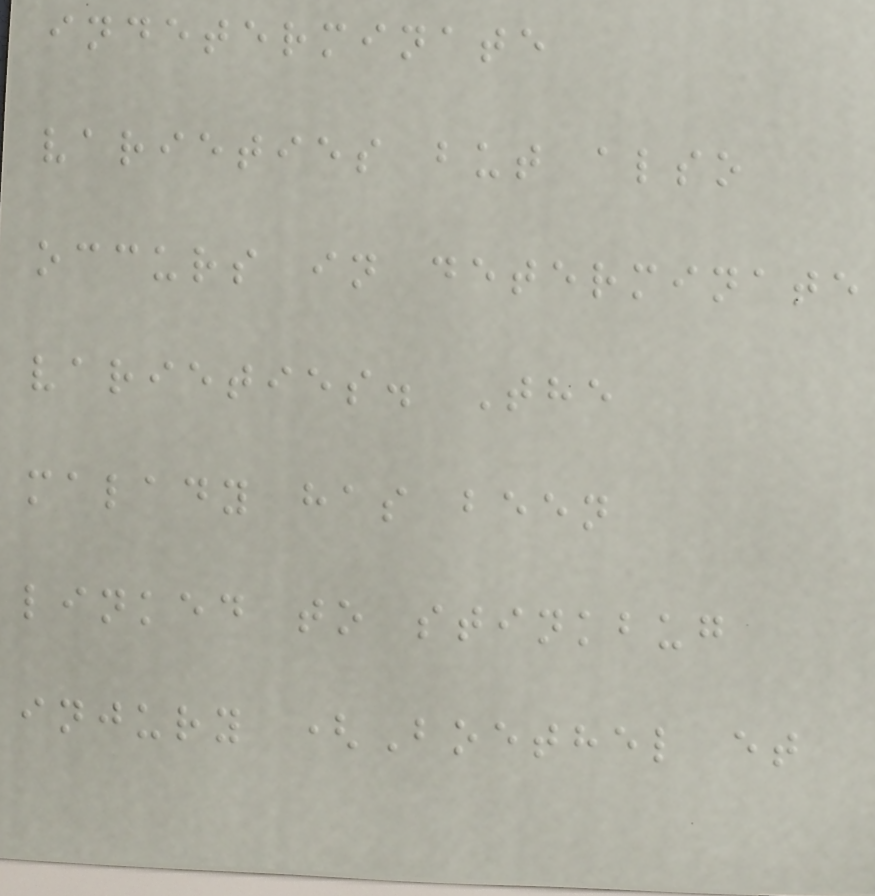indeterminate
varieties but also
occurs in determinate
varieties. The
malady has been
linked to stinkbug
injury (Boethel et
